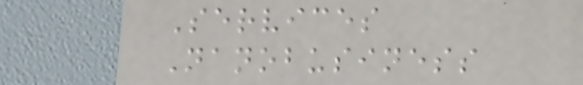Services
Nanobusiness
